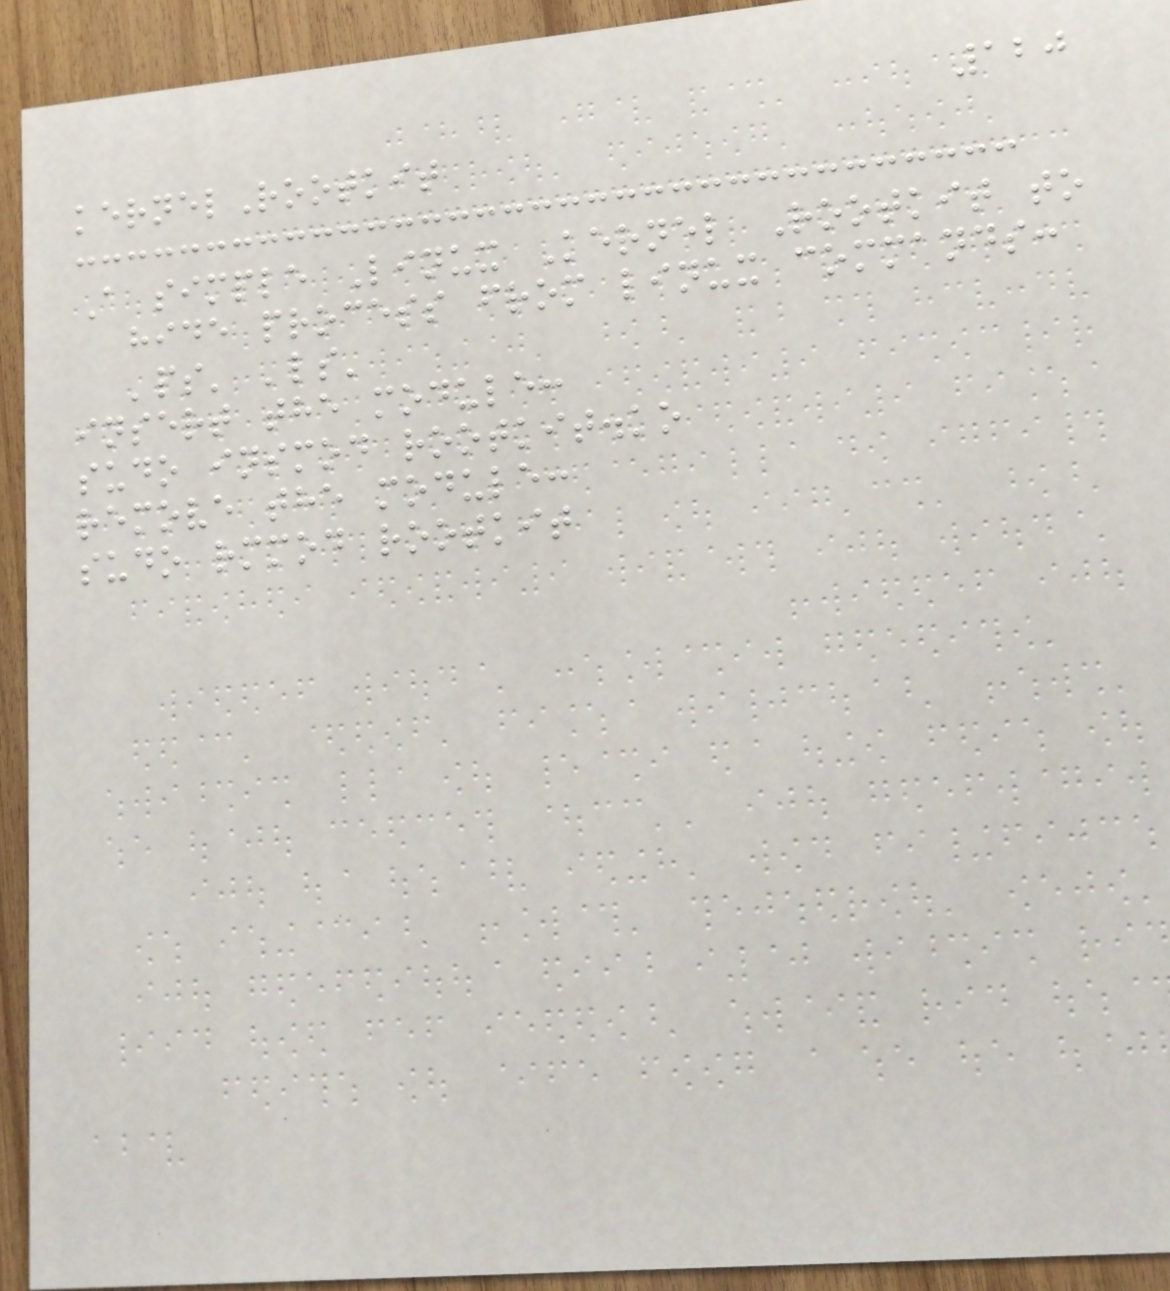120
kernelRootkit
A simple Linux Kernel Rootkit to
hide process from linux commands:
'ps' 'ls'
insert the module:
sudo insmod rootkit.ko
remove the module:
sudo rmmod rootkit
